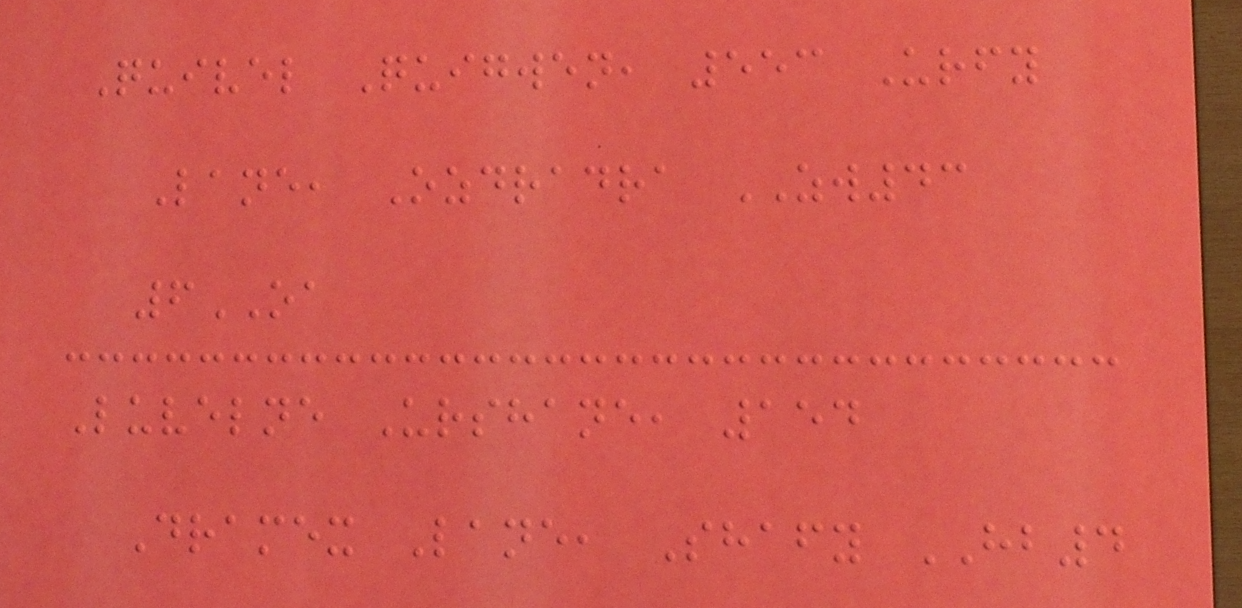Quivel Quigwen, 553 Urfy
Lane, Ozdradra ZW43
6OA
Luvelne Urshane, 154
Dramex Lane, Shafy HB4
